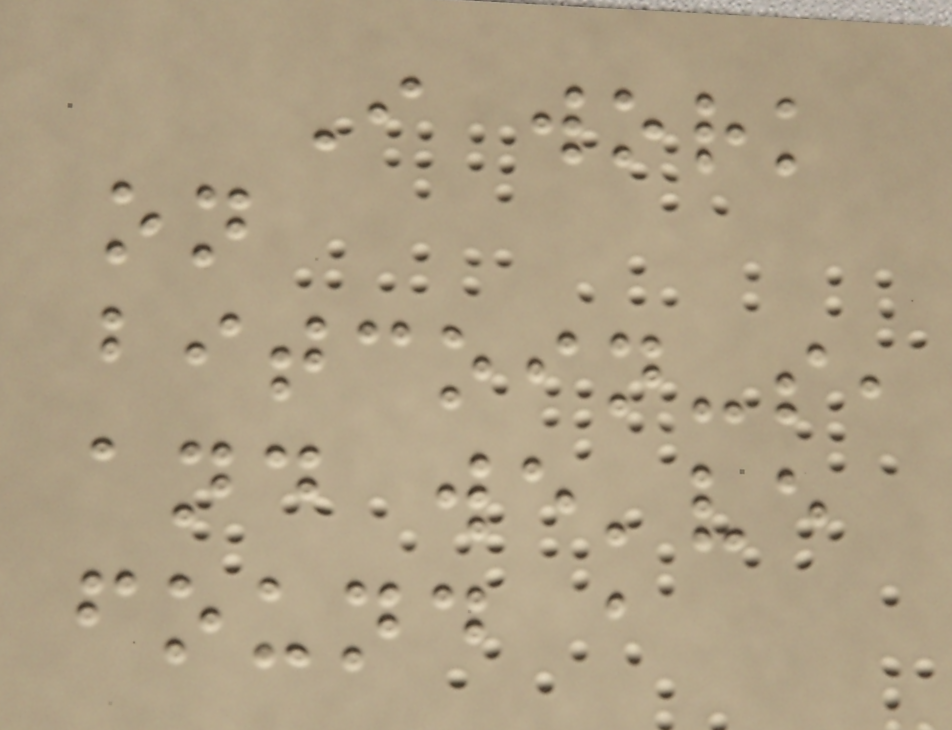I work
on
bitcoin-s,
and we've
found a
